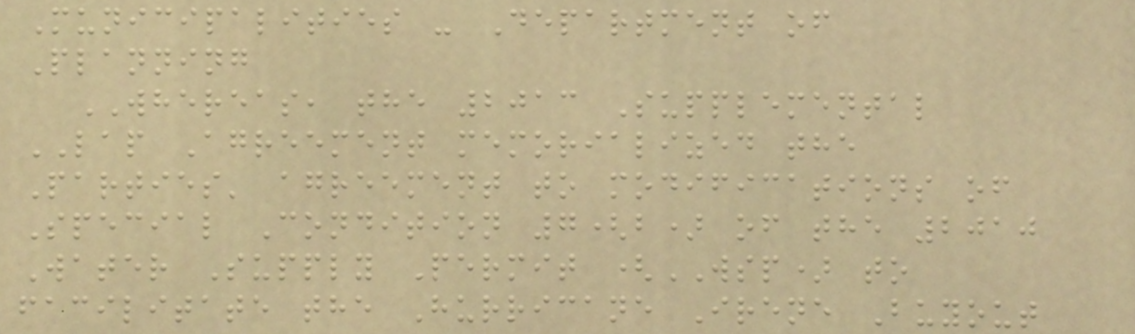Municipalities - Department of
Planning
WHEREAS, the 2013 Supplemental
LAP Agreement memorialized the
Parties' agreement to modifications of
Special Condition 7(b) of the 2010
Water Supply Permit (WSP) to
facilitate the Hurricane Irene Buyout
